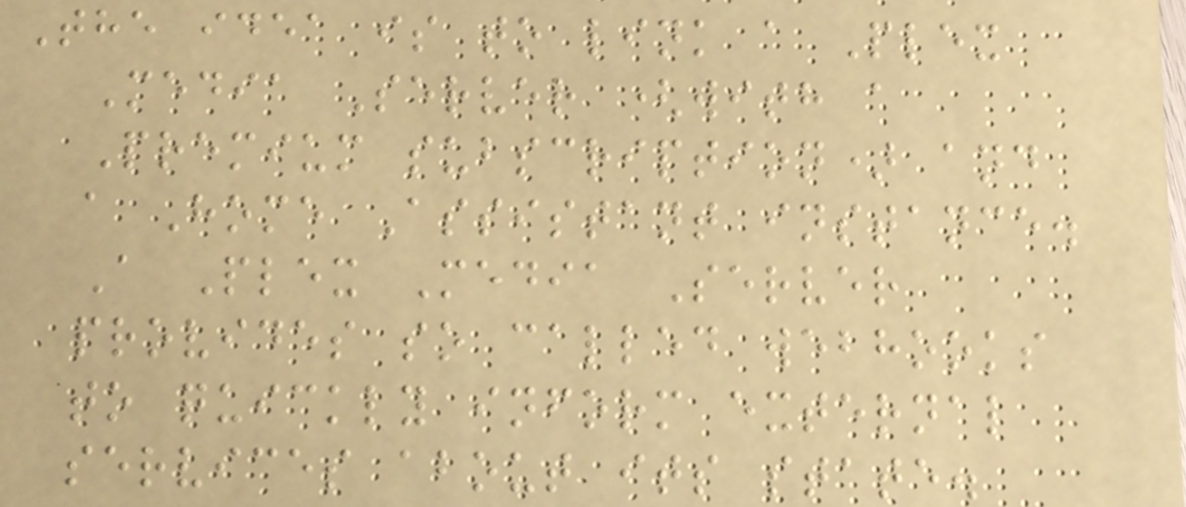The idea is to link a Plex
Media Server (with a
Premium subscription) and
a Home Assistant instance.
A Plex Media Server
provides so called webhooks
to quickly inform external
services about its state.
